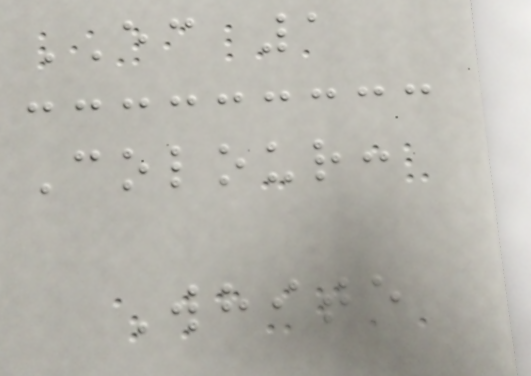EC 1
Colour:
White
